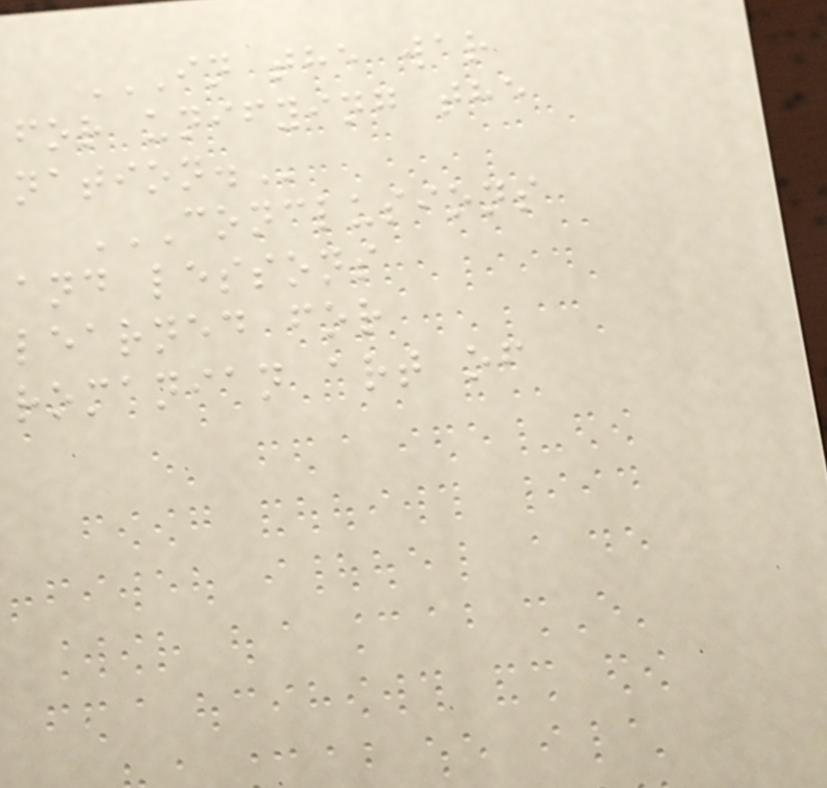IN THE WAR
FOR UNIFYING THE
NATION.
CONCLUSIONS
AND LESSONS
LEARNED FOR
ROMANIAN ART OF
